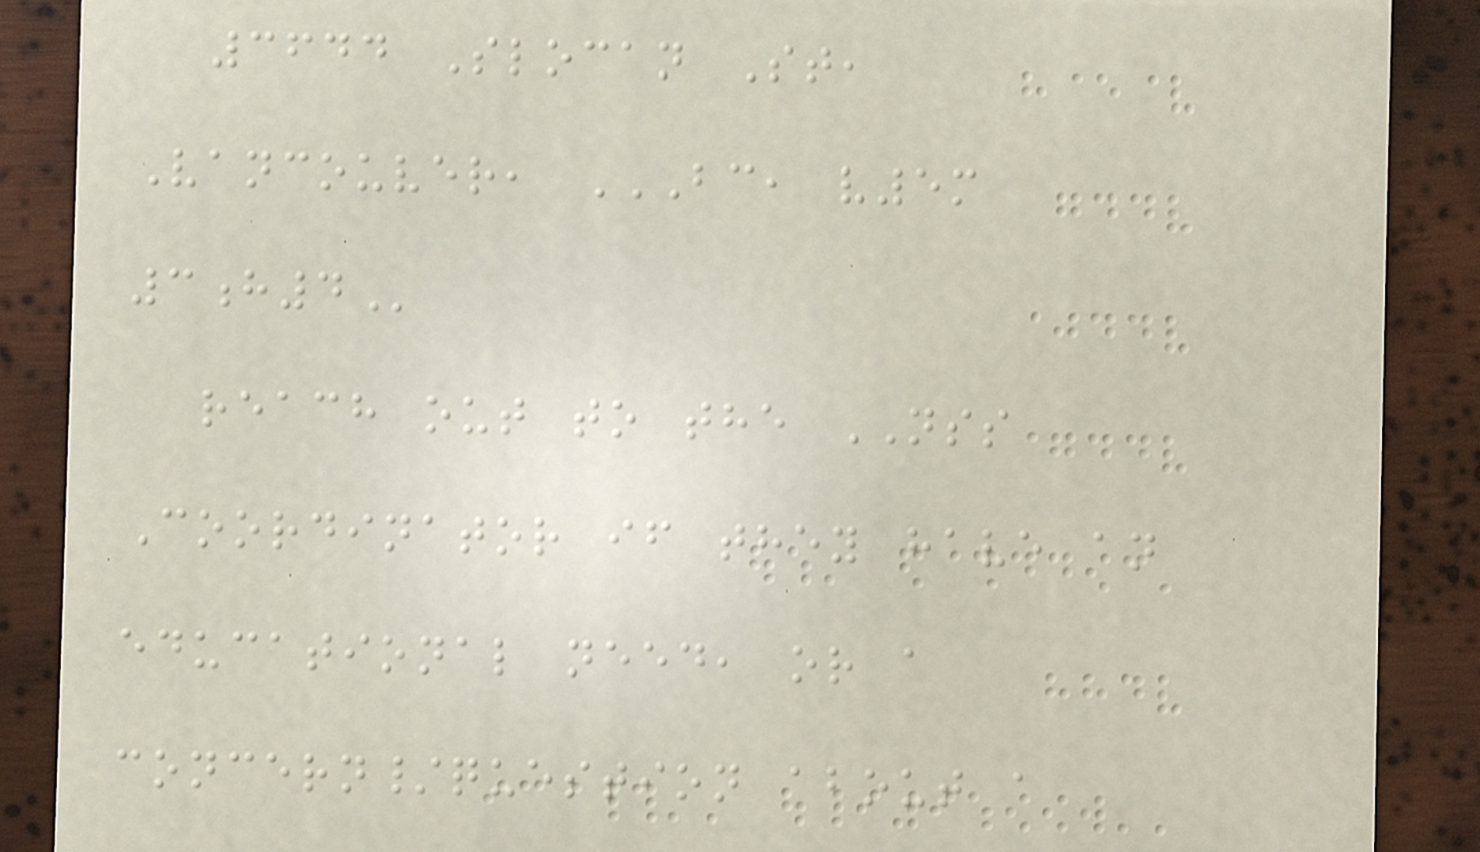3644 Slocan St,
Vancouver, BC, V5M
3H4
reach out to the NSS
Coordinator if they have an
educational need, or a
concern/question about a
